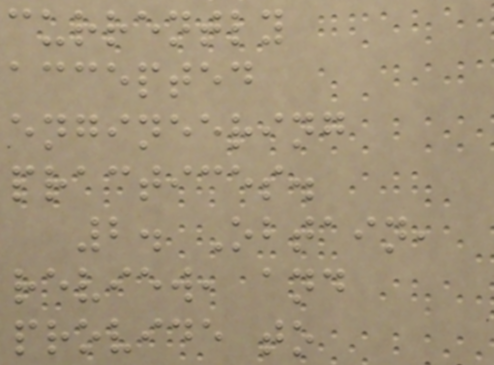currently
accepted
engineering
practices.
2. Obtain,
review, and
provide to
